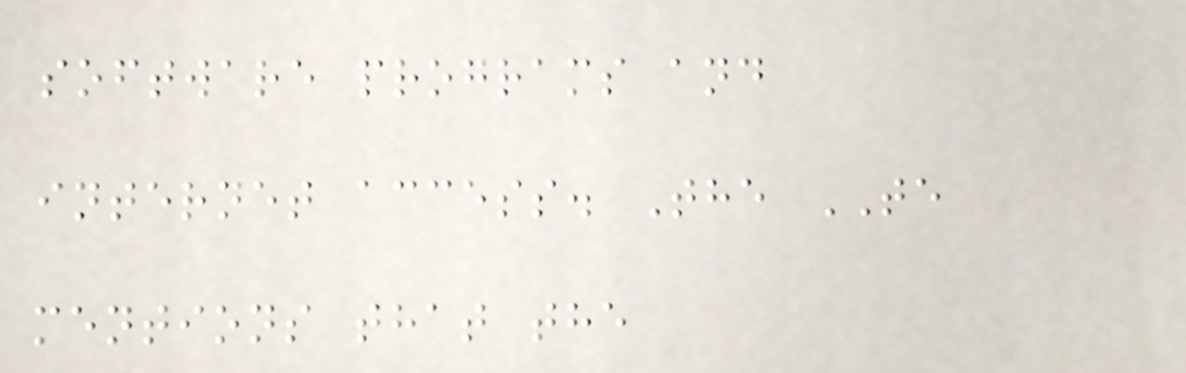software programs and
internet access. The TE
mentions that the
